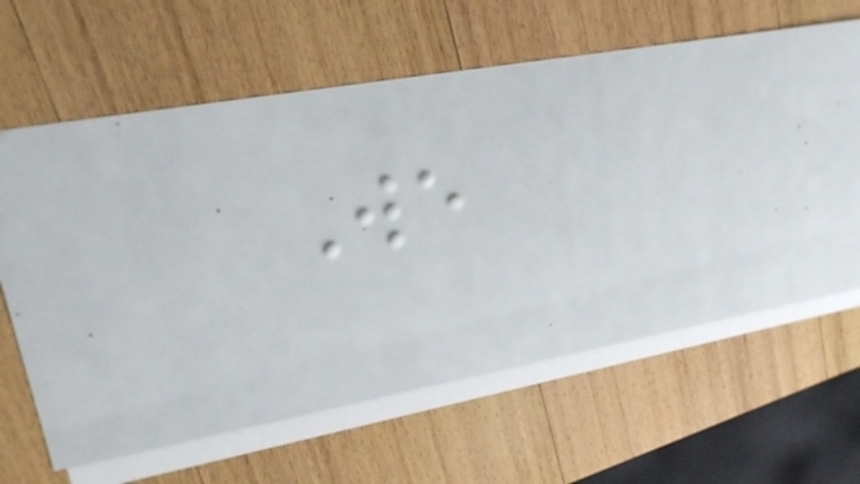We
